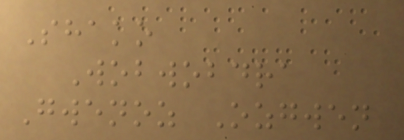Shako
Wobwobdra
Gwenoz Ozgwen
